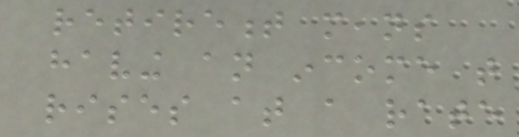retirement means
having an income that
rises at a rate
